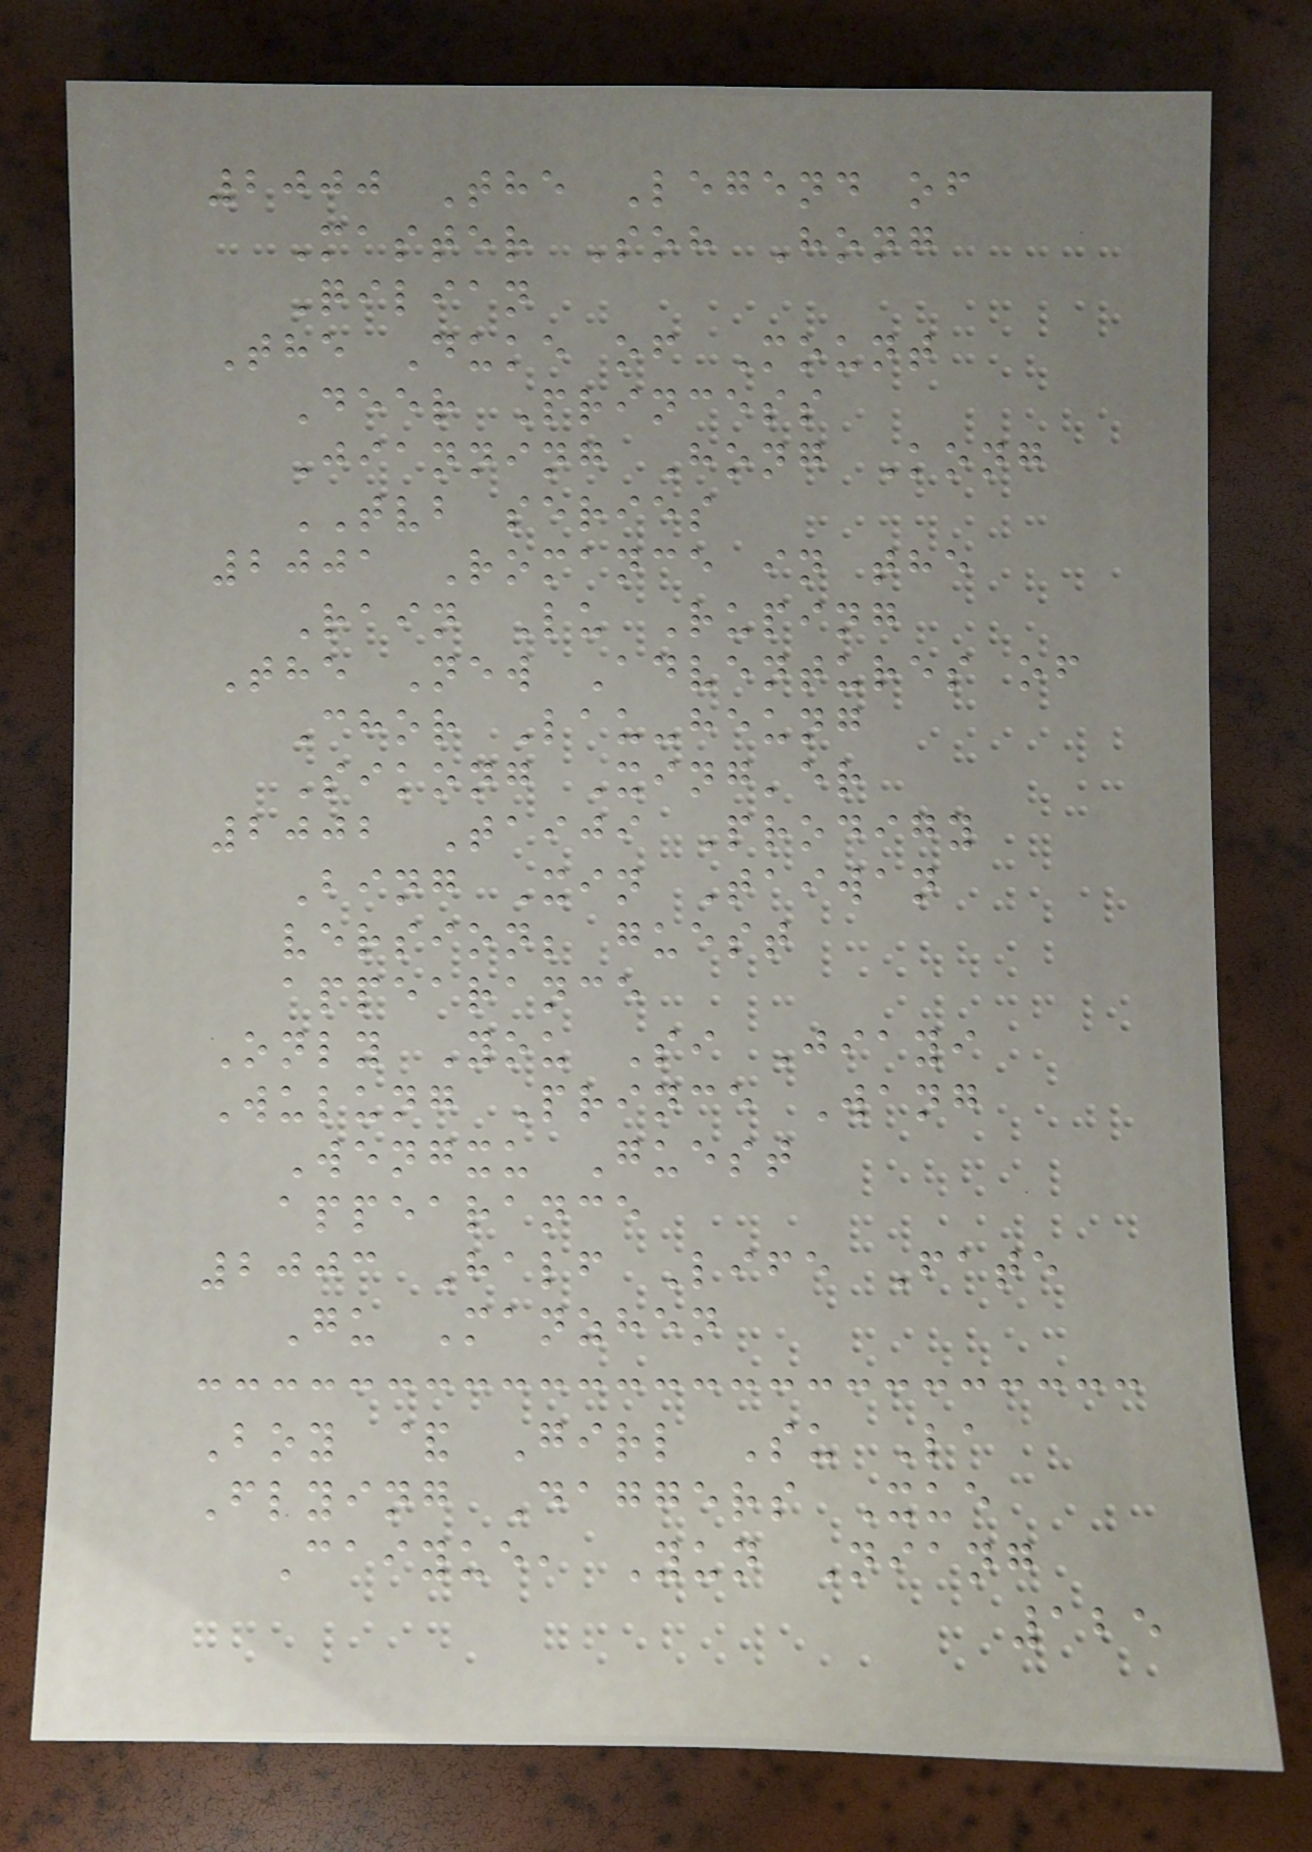2000 The Legend of
Master Soh Hong
Qilian
The Duke of Mount
Deer Princess
Jianning Hong Kong
TVB series
2001 Romance in the
Rain Lu Ruping
The New Adventures of
Chor Lau-heung
Sikong Xing'er
2002 Taiji Prodigy
Bing Xin Taiwan
version; guest
appearance
Only You Si Jiayi
Wulung Prince Wang
Wengxu Guest
appearance
2003 Half Life Fate
Gu Manzhen
Boy & Girl Su La
Flying Daggers Xue
Caiyue, Yun Niang
125
